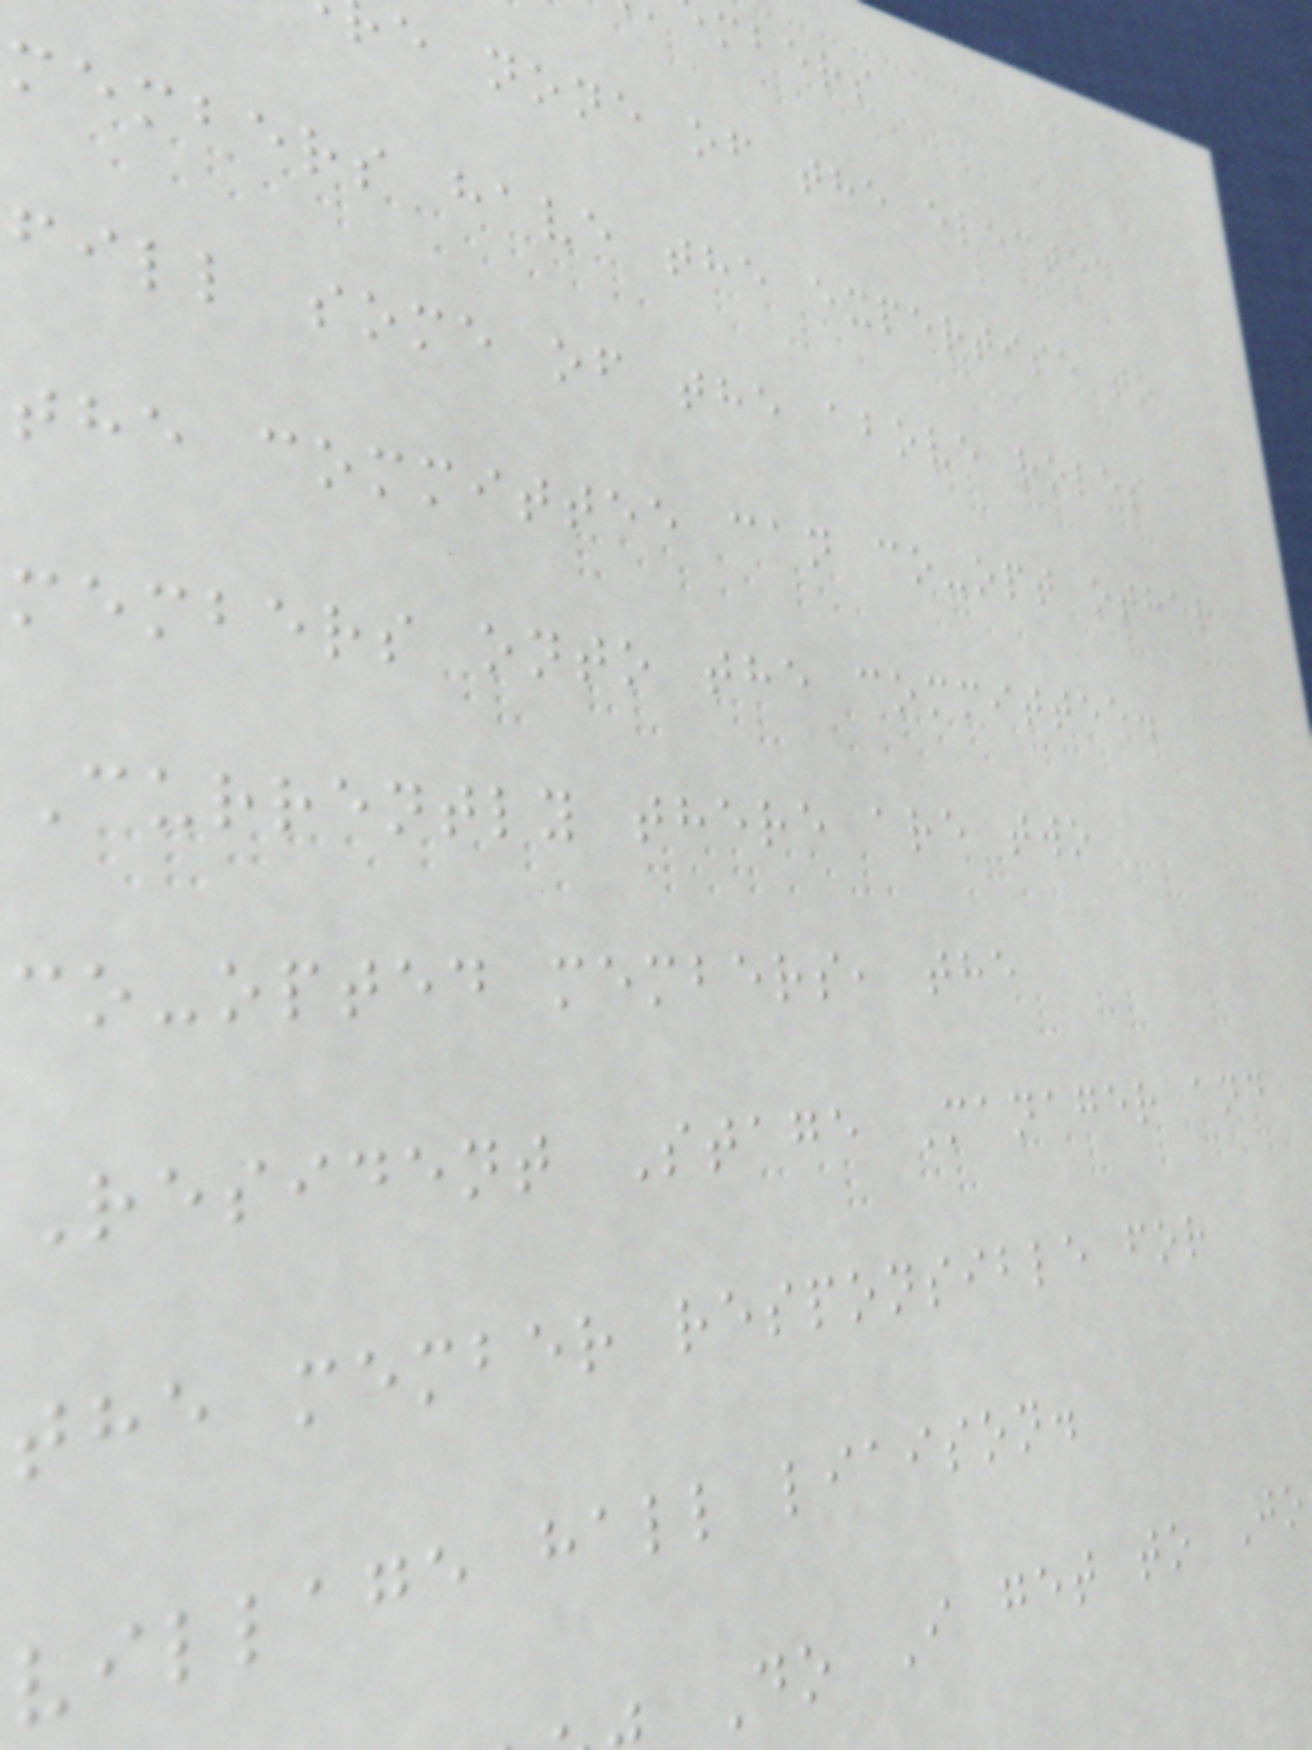mbers
e none of the elected
members have the expertise to
fill some of the above roles
the committee can co-opt other
members onto the committee.
Currently there are two
co-opted members, the
Resident Stage Manager and
the member responsible for
village hall liaison.
Do I get to Jo
